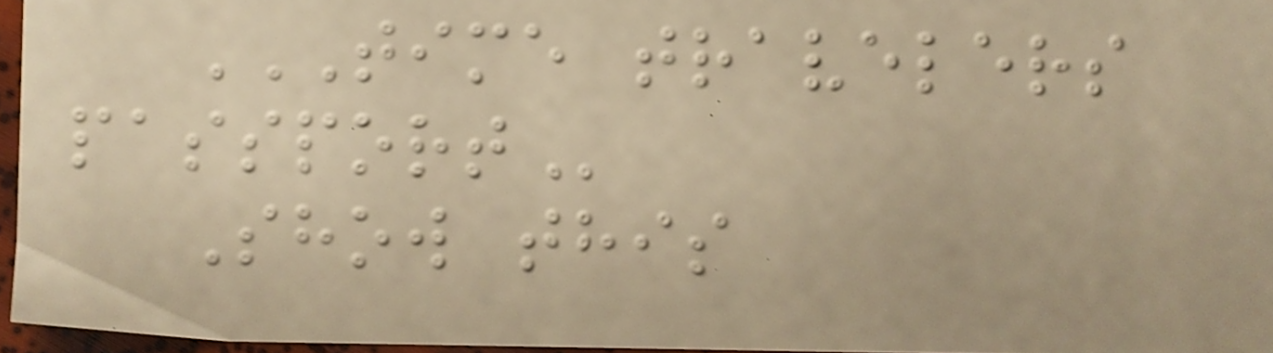TIME TRAVELERS
PASSPORT
Show this
